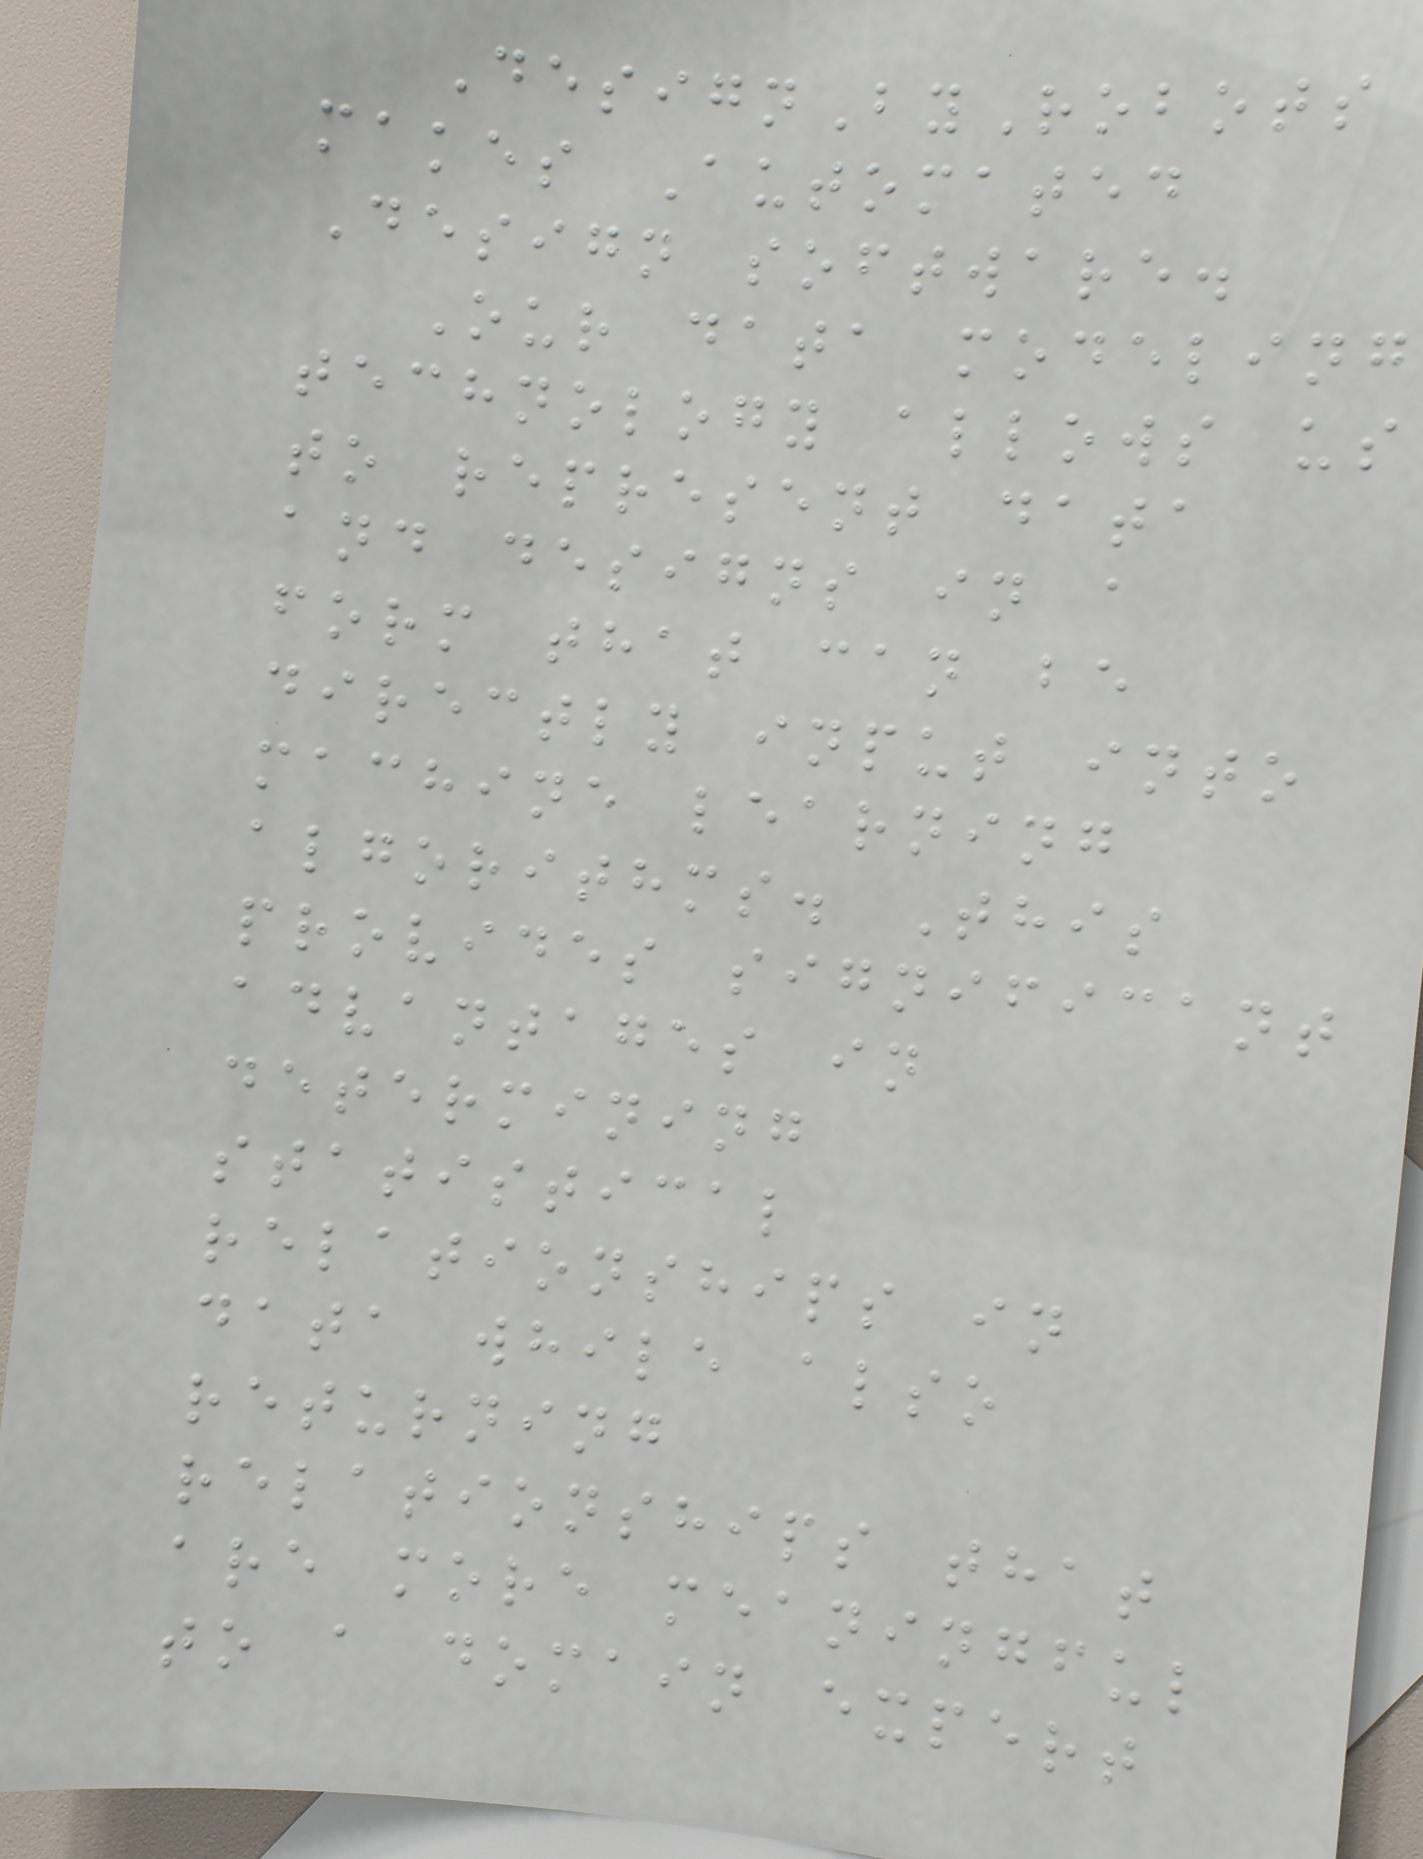DesignByRobots
makes Automated
Design software.
Our data modeling
technology allows us
to represent data
and designs in a
form that can be
directly input into
machine learning
algorithms. This
provides significant
advantages in
determining
statistical
relationships in
data while also
returning
relationships that
are more meaningful
to a domain expert
